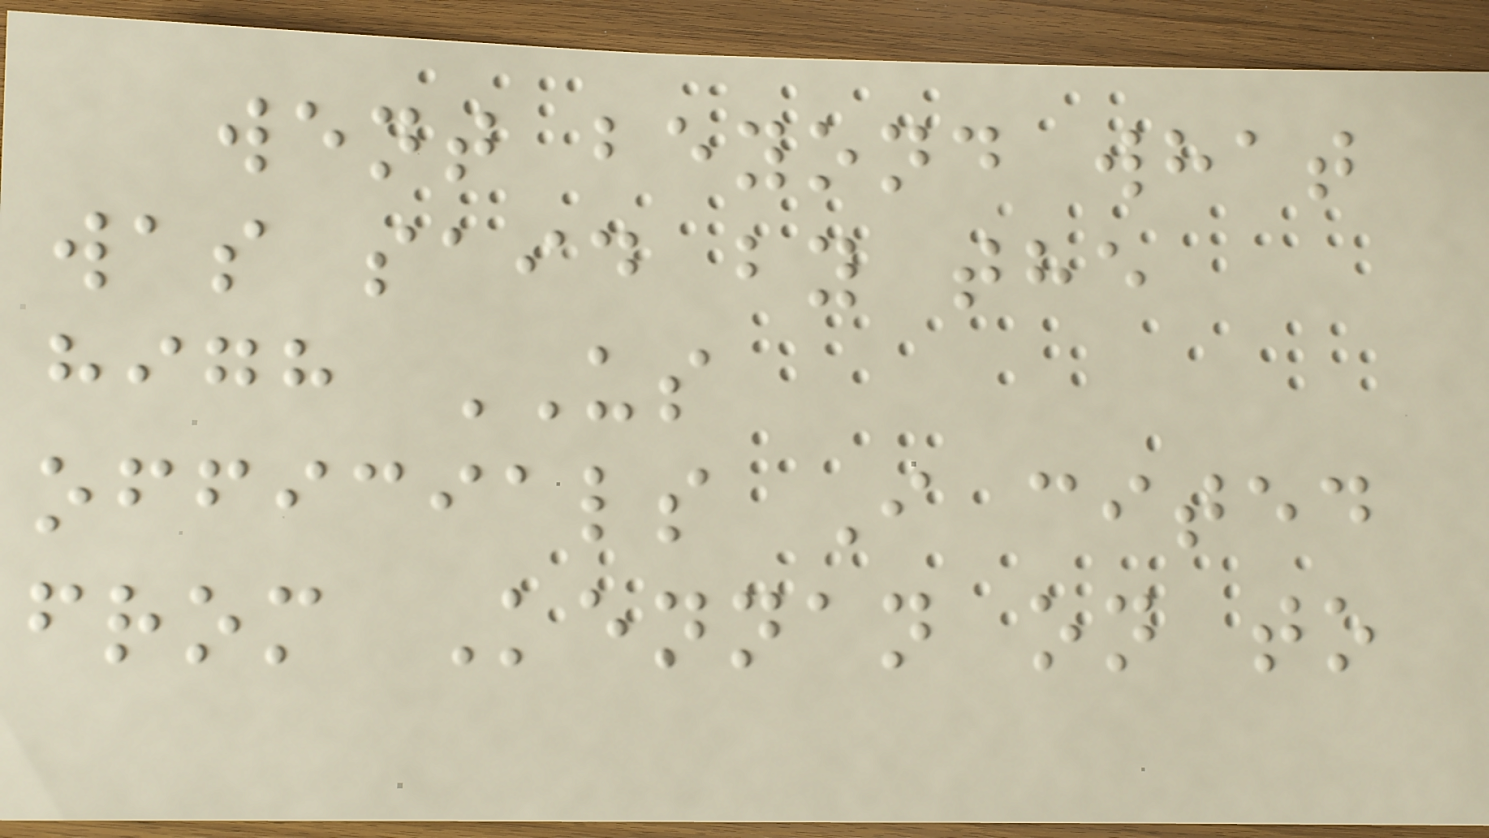went beyond what
was said by the
high US
officials I cited
from Kennan on to
